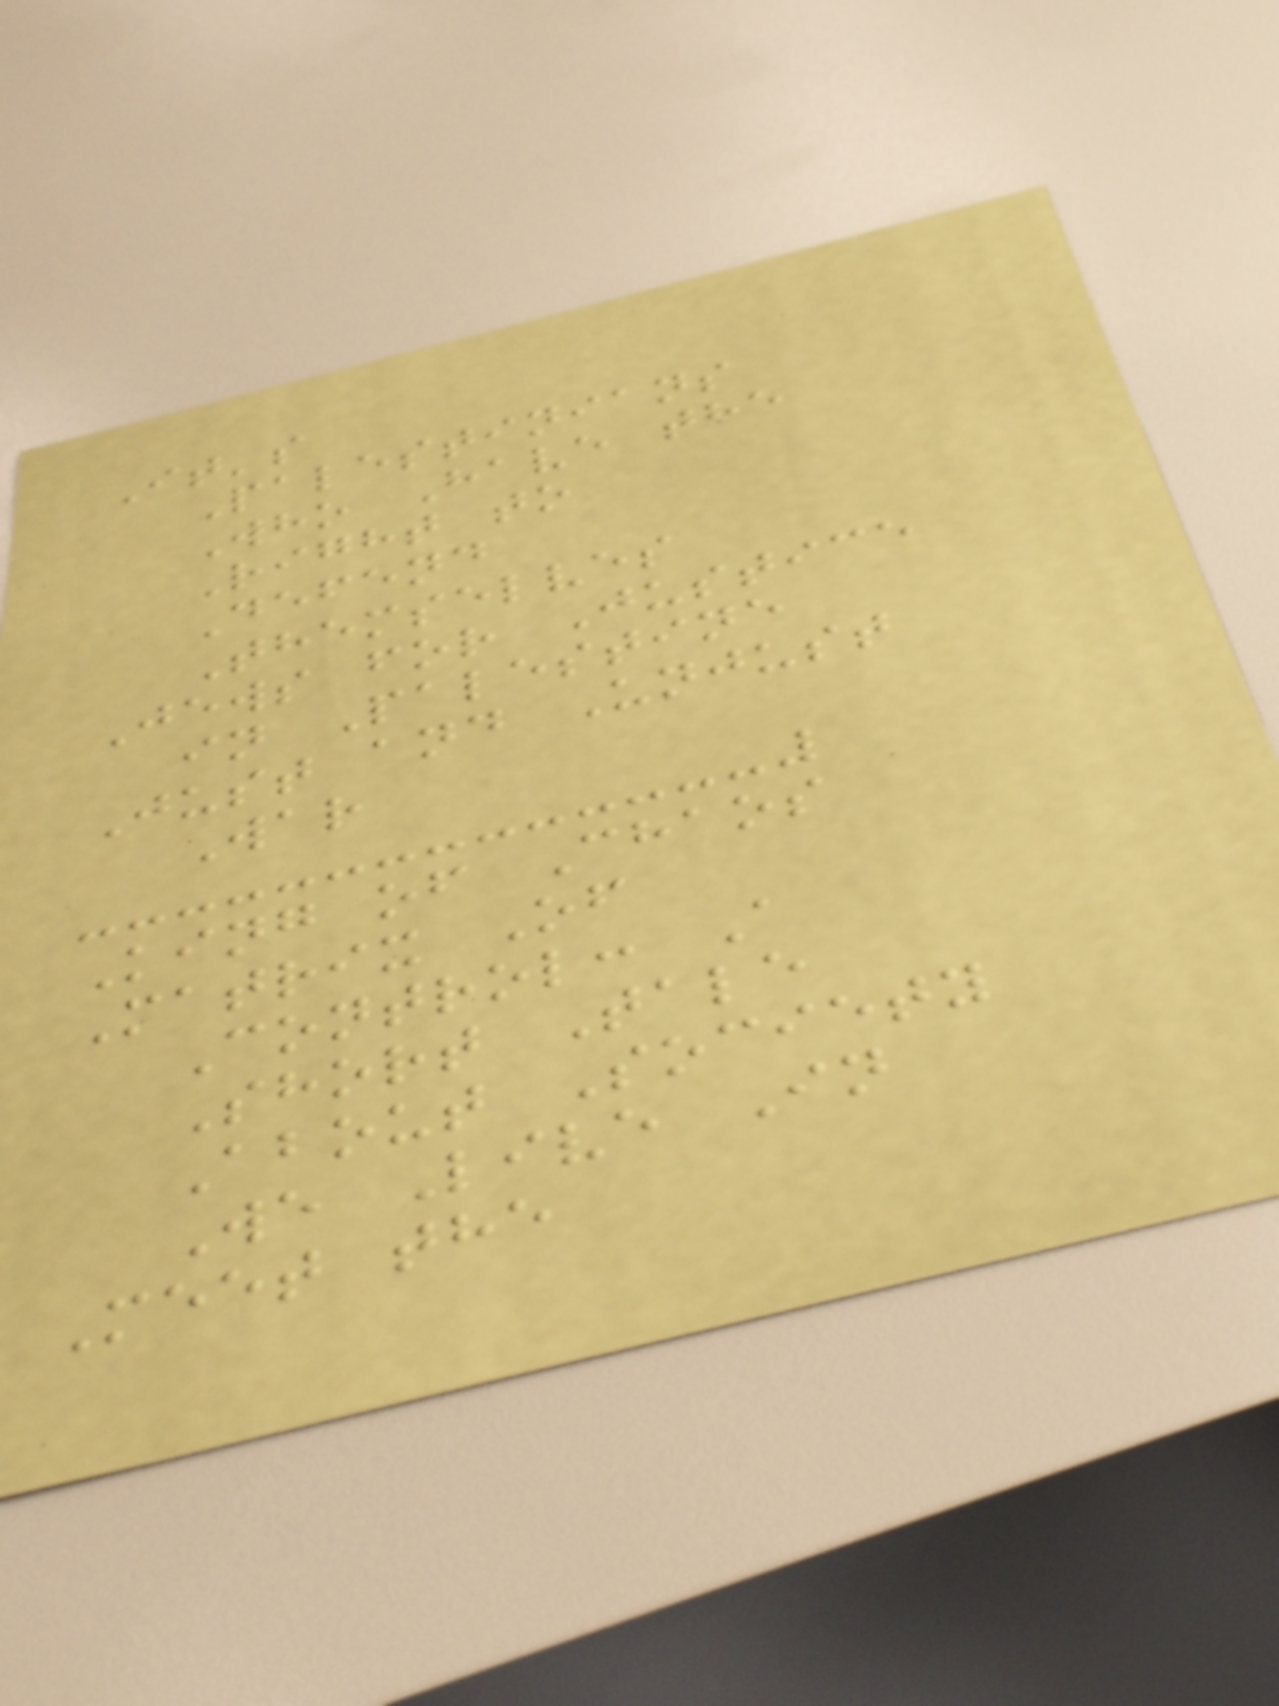It's
Palestinians
Who Have the
Right to
Defend
Themselves
Jews for Justice
in Palestine
Just and Unjust
War
King of Chaos
Matrix Of
Control: A
Short Tale
About Society
We Live In
Meet the
